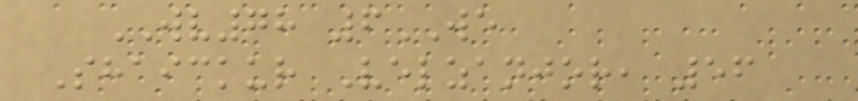WV78 6WE
Shaickur Velzanjor, 56
